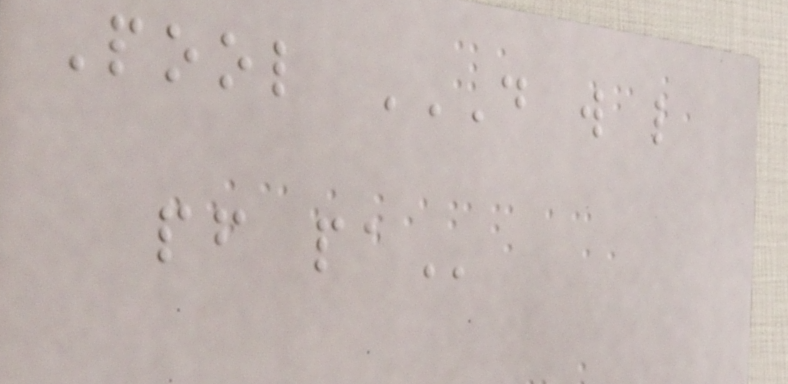Pool D W L
PF PA
